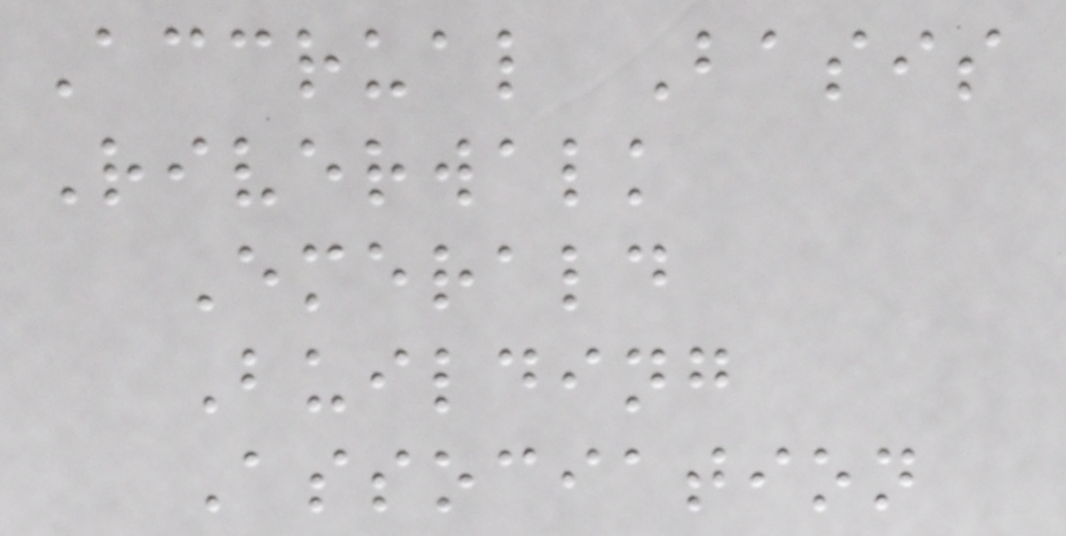Accrual Basis
Riverwalk
Emerald
Building
Association
